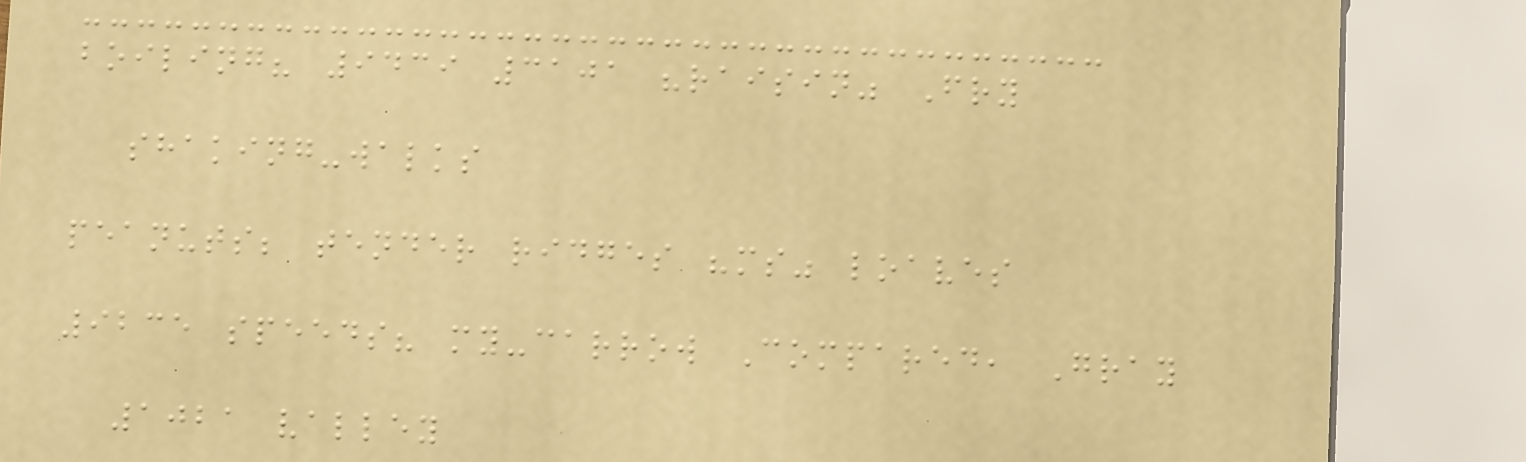boiling? 9439 3101 "raisin" Fry
shaking-walks
peanuts; tender ridges "ms" loaves
9235 speeds? my-carrow Compared, Gray
1021 valley
